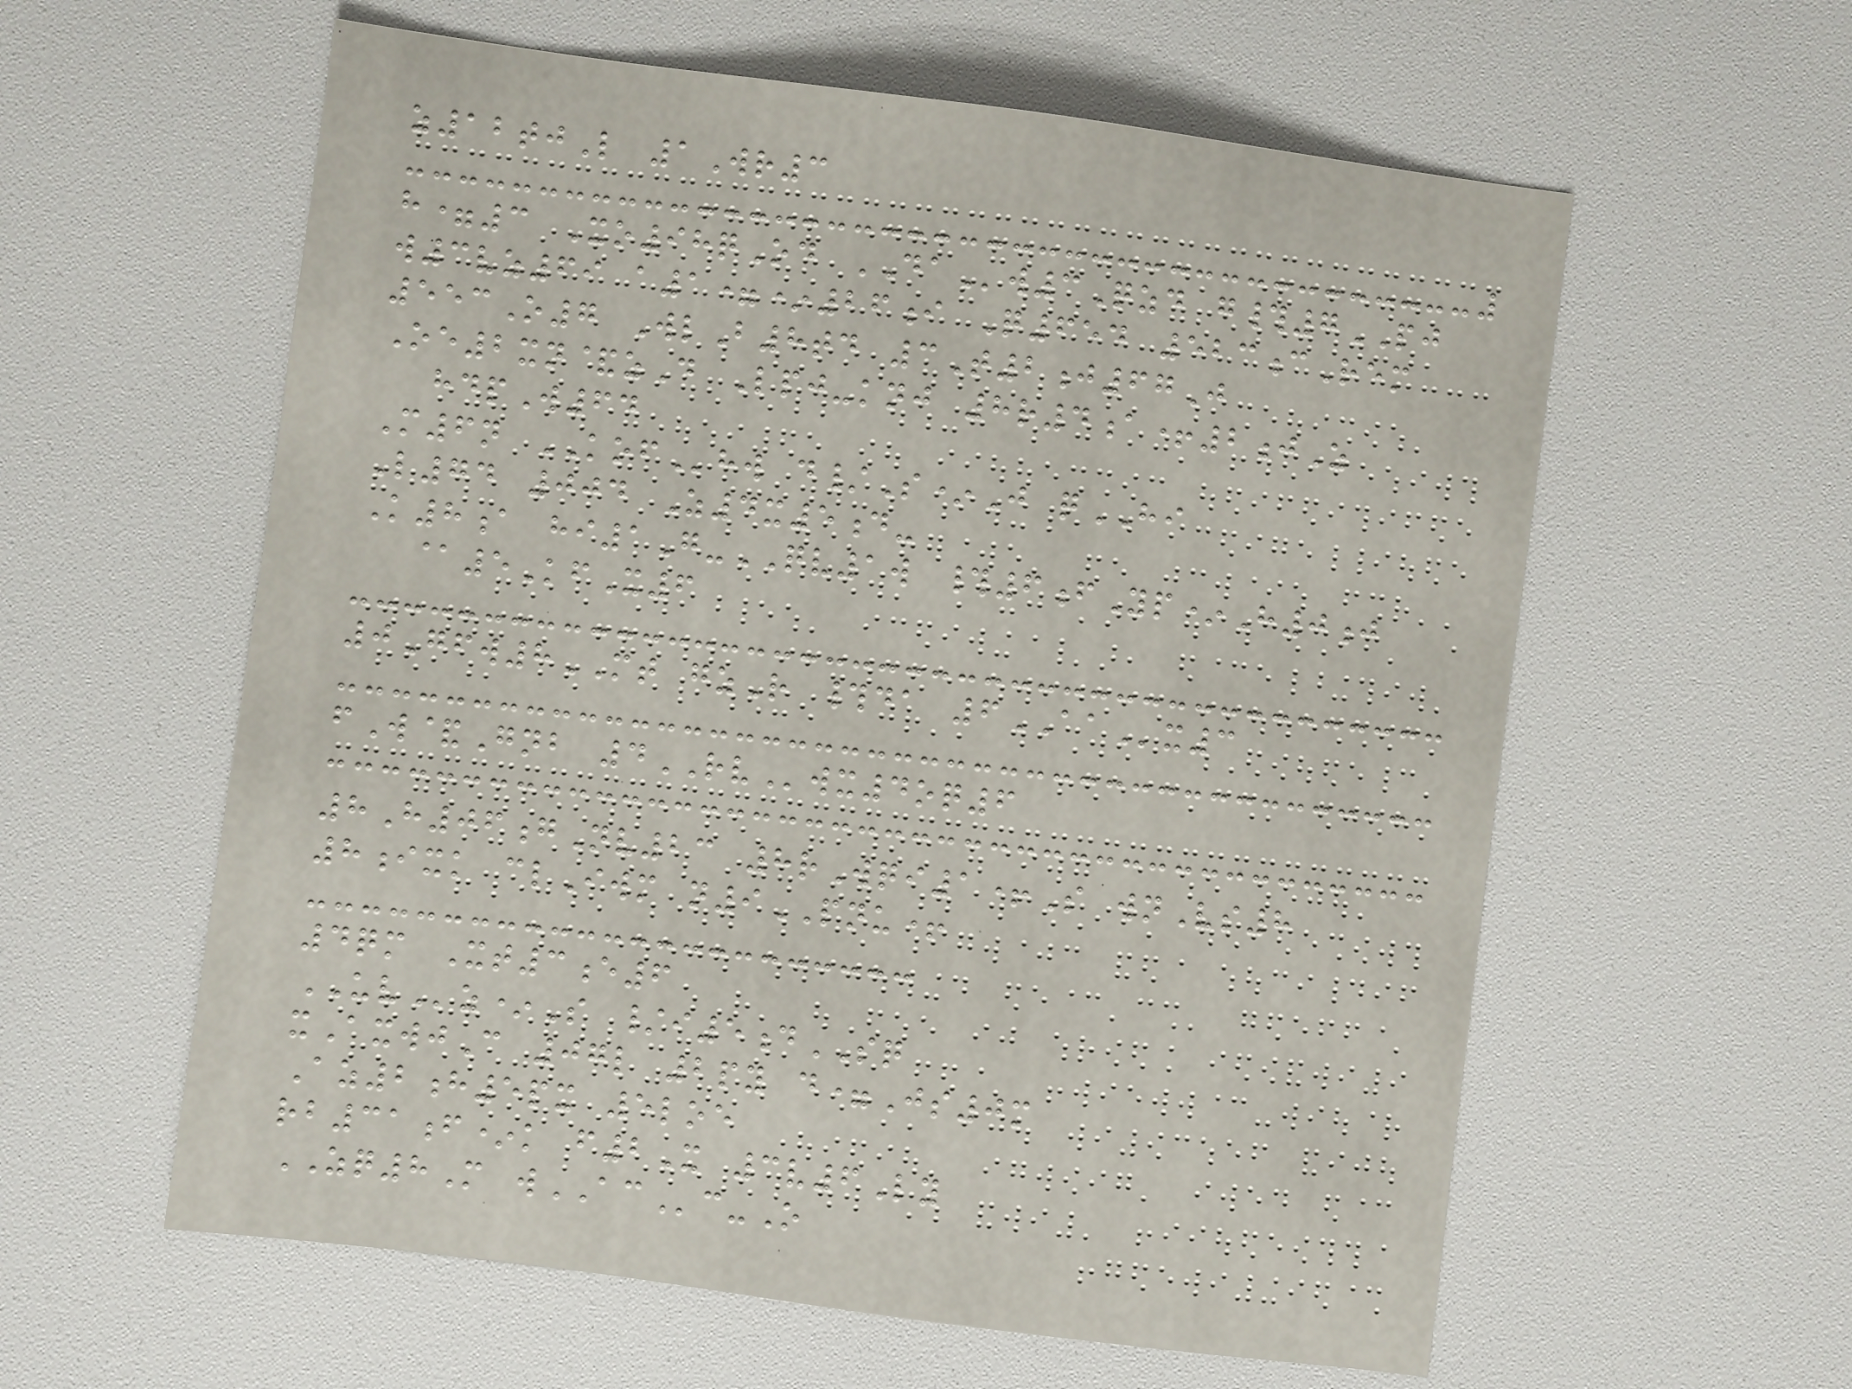z12tjL 1Wr3
h=3 Xo98qOd DAw3Qzd g#7PJ
w3vz69 a1=*26i Q654 523cRem
553O7 WlB8td 3T2j67J
Oe2xn&zD Lpj-knj 8r4a+2jZ
hdpW64
M6n KOFhw d/S*J qHI
L74 004 Z4x5d-
K8a hi1G-QV1w #6fYp*H0j
@5KfX6
0Gfw8MT gzR #da 6AAx3
fW&Gnb 4RVwx4oq6
8H06gNv23 8rWqi1+S wnVs8
8ixk clIwm n9PNU+
4qm Xt3e6
UVz*S /i5dSQ
xAxwjC 07l 2py d=Js0m
Az2h5px 5loe
rb31f*k f2X 3v6Ly
ZQ8M wACc-O
